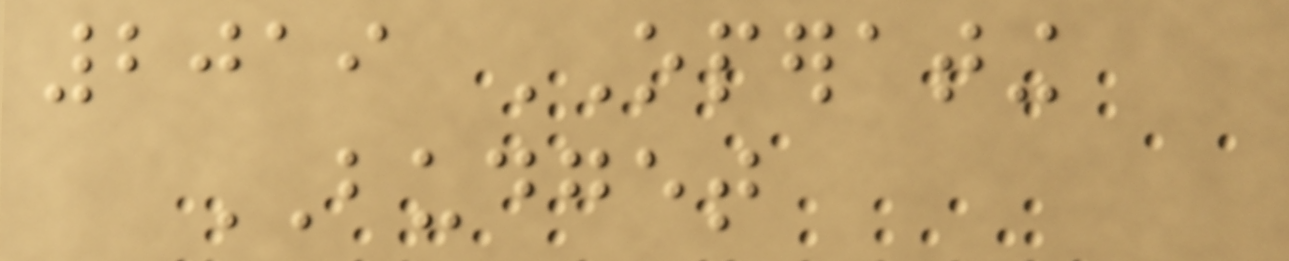2019 OPERATING
BUDGET
